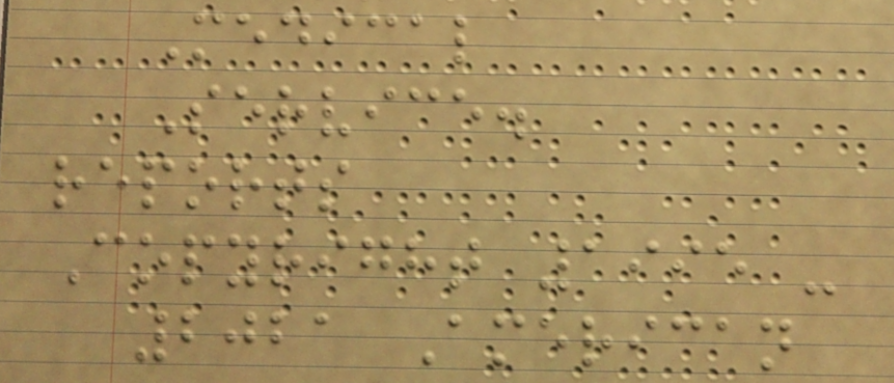Medical
Service.
reports
Copyright 1995 -
2021 American
